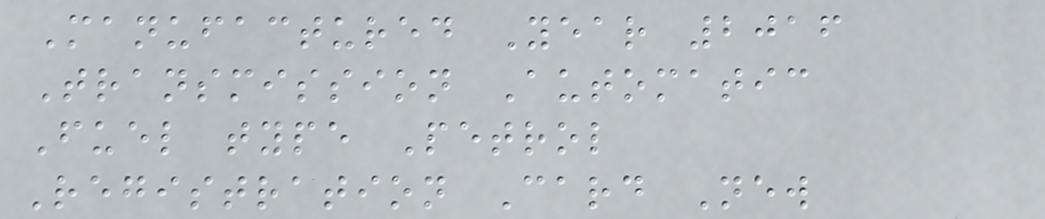Manufactured Year 2016
Transmission Automatic
Fuel type Petrol
Registration Card New
